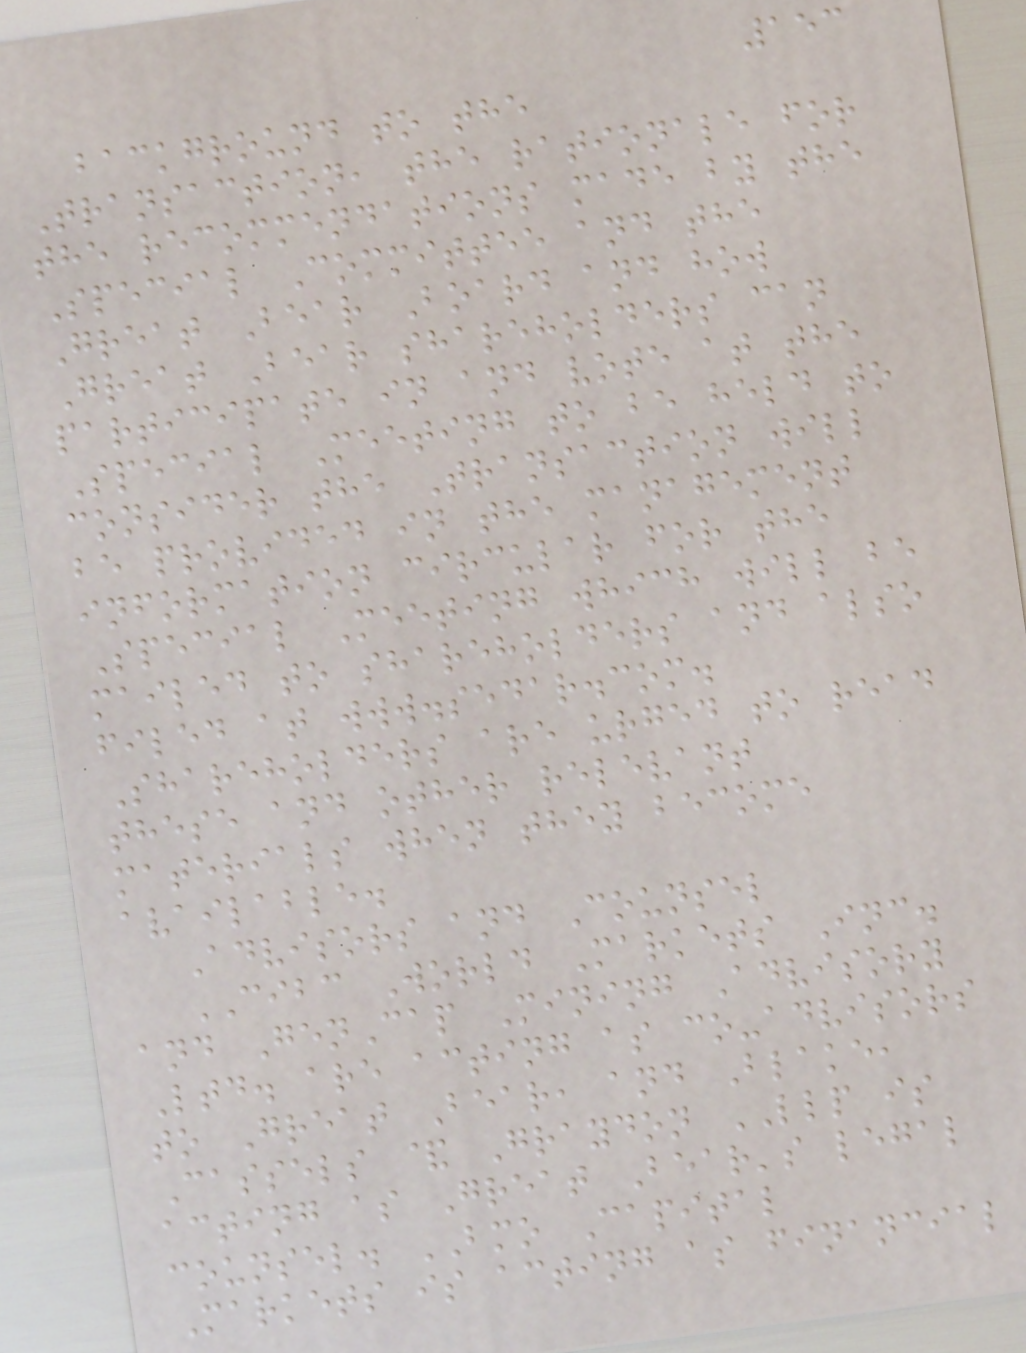153
background to the
Transaction, the rationale for
the recommendations made by the
Special Committee and the
Great Bear Board and how
Great Bear shareholders can
participate in and vote at the
Special Meeting to be held to
consider the Transaction will
be provided in the management
information circular for the
Special Meeting which will be
mailed to shareholders and also
filed at www.sedar.com.
Shareholders are urged to read
these and other relevant
materials when they become
available.
Advisors and Counsel
CIBC World Markets Inc.
and GenCap Mining Advisory
Ltd. are acting as co-advisors
to Great Bear, and Blake,
Cassels & Graydon LLP is
acting as Great Bear's legal
counsel. BMO Capital
Markets is acting as financial
